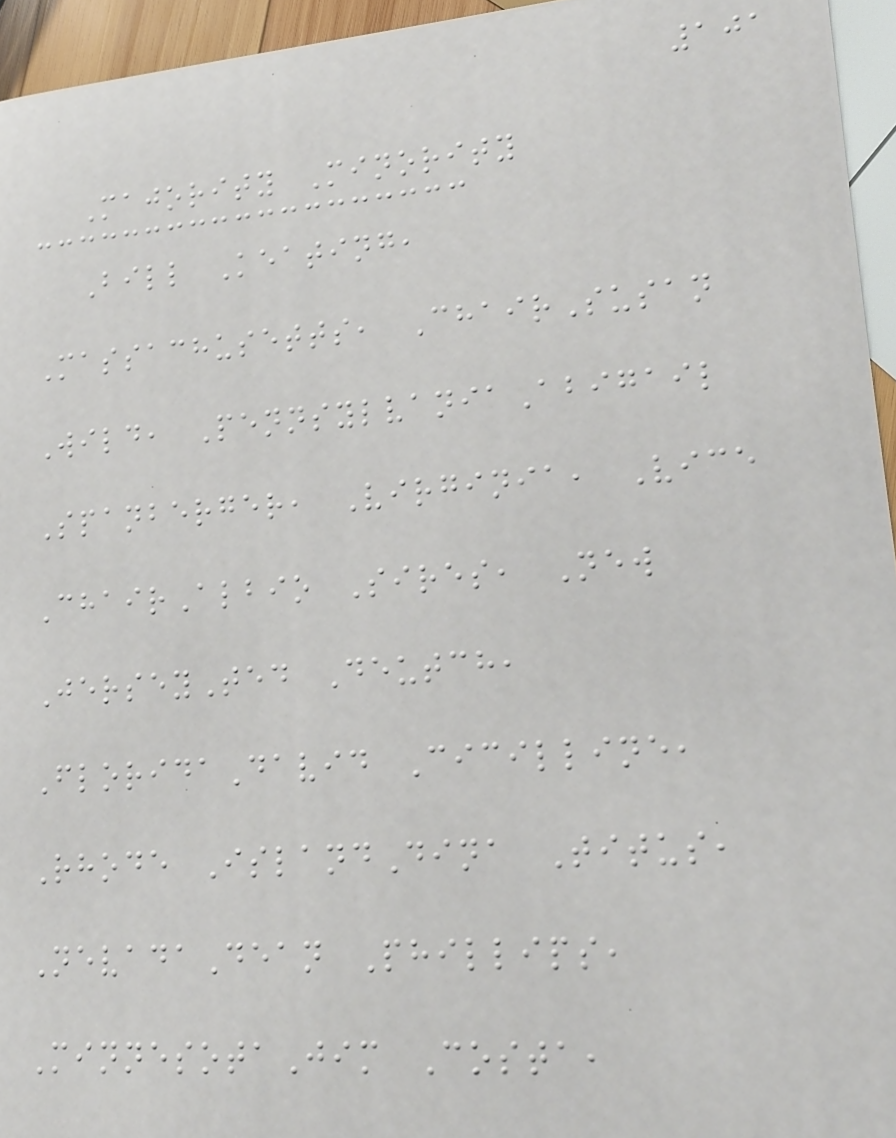101
Majority Minority
Bill Keating,
Massachusetts, ChairSusan
Wild, PennsylvaniaAbigail
Spanberger, Virginia, Vice
ChairAlbio Sires, New
JerseyTed Deutch,
FloridaDavid Cicilline,
Rhode IslandDina Titus,
NevadaDean Phillips,
MinnesotaJim Costa,
